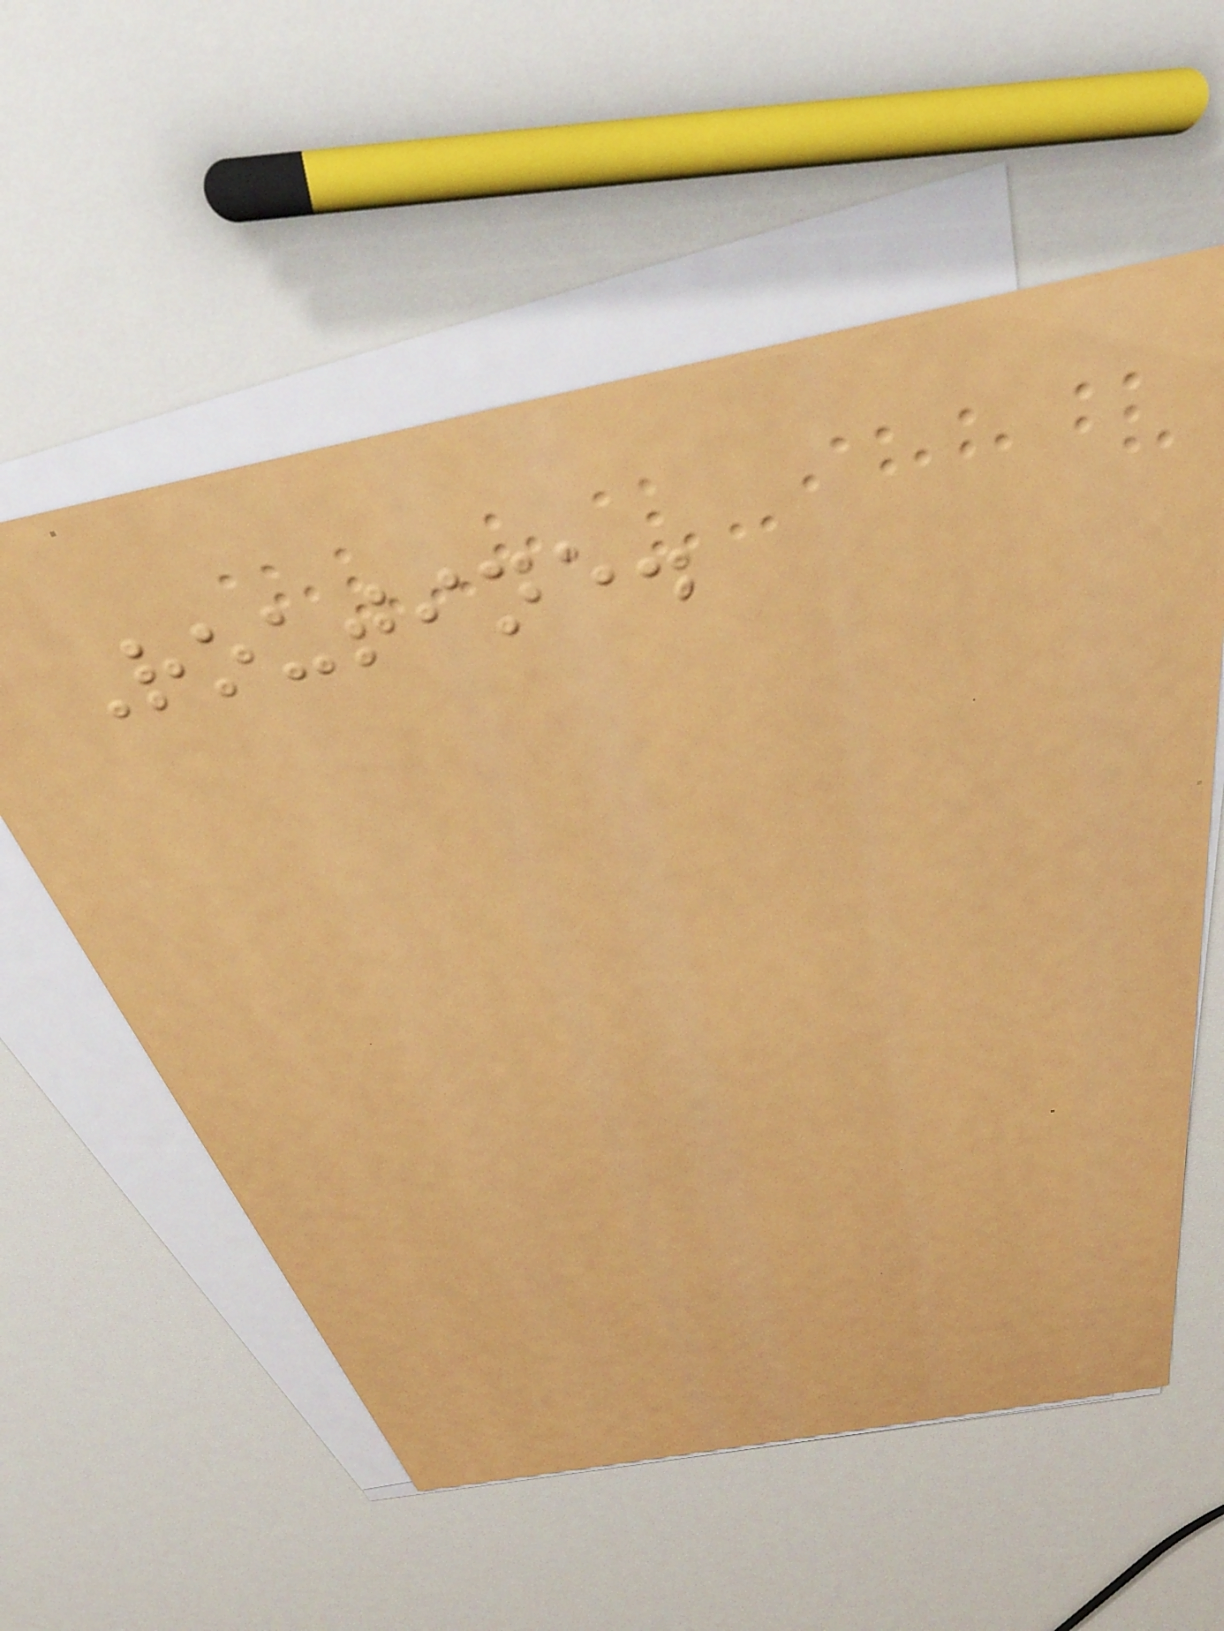Routine.
